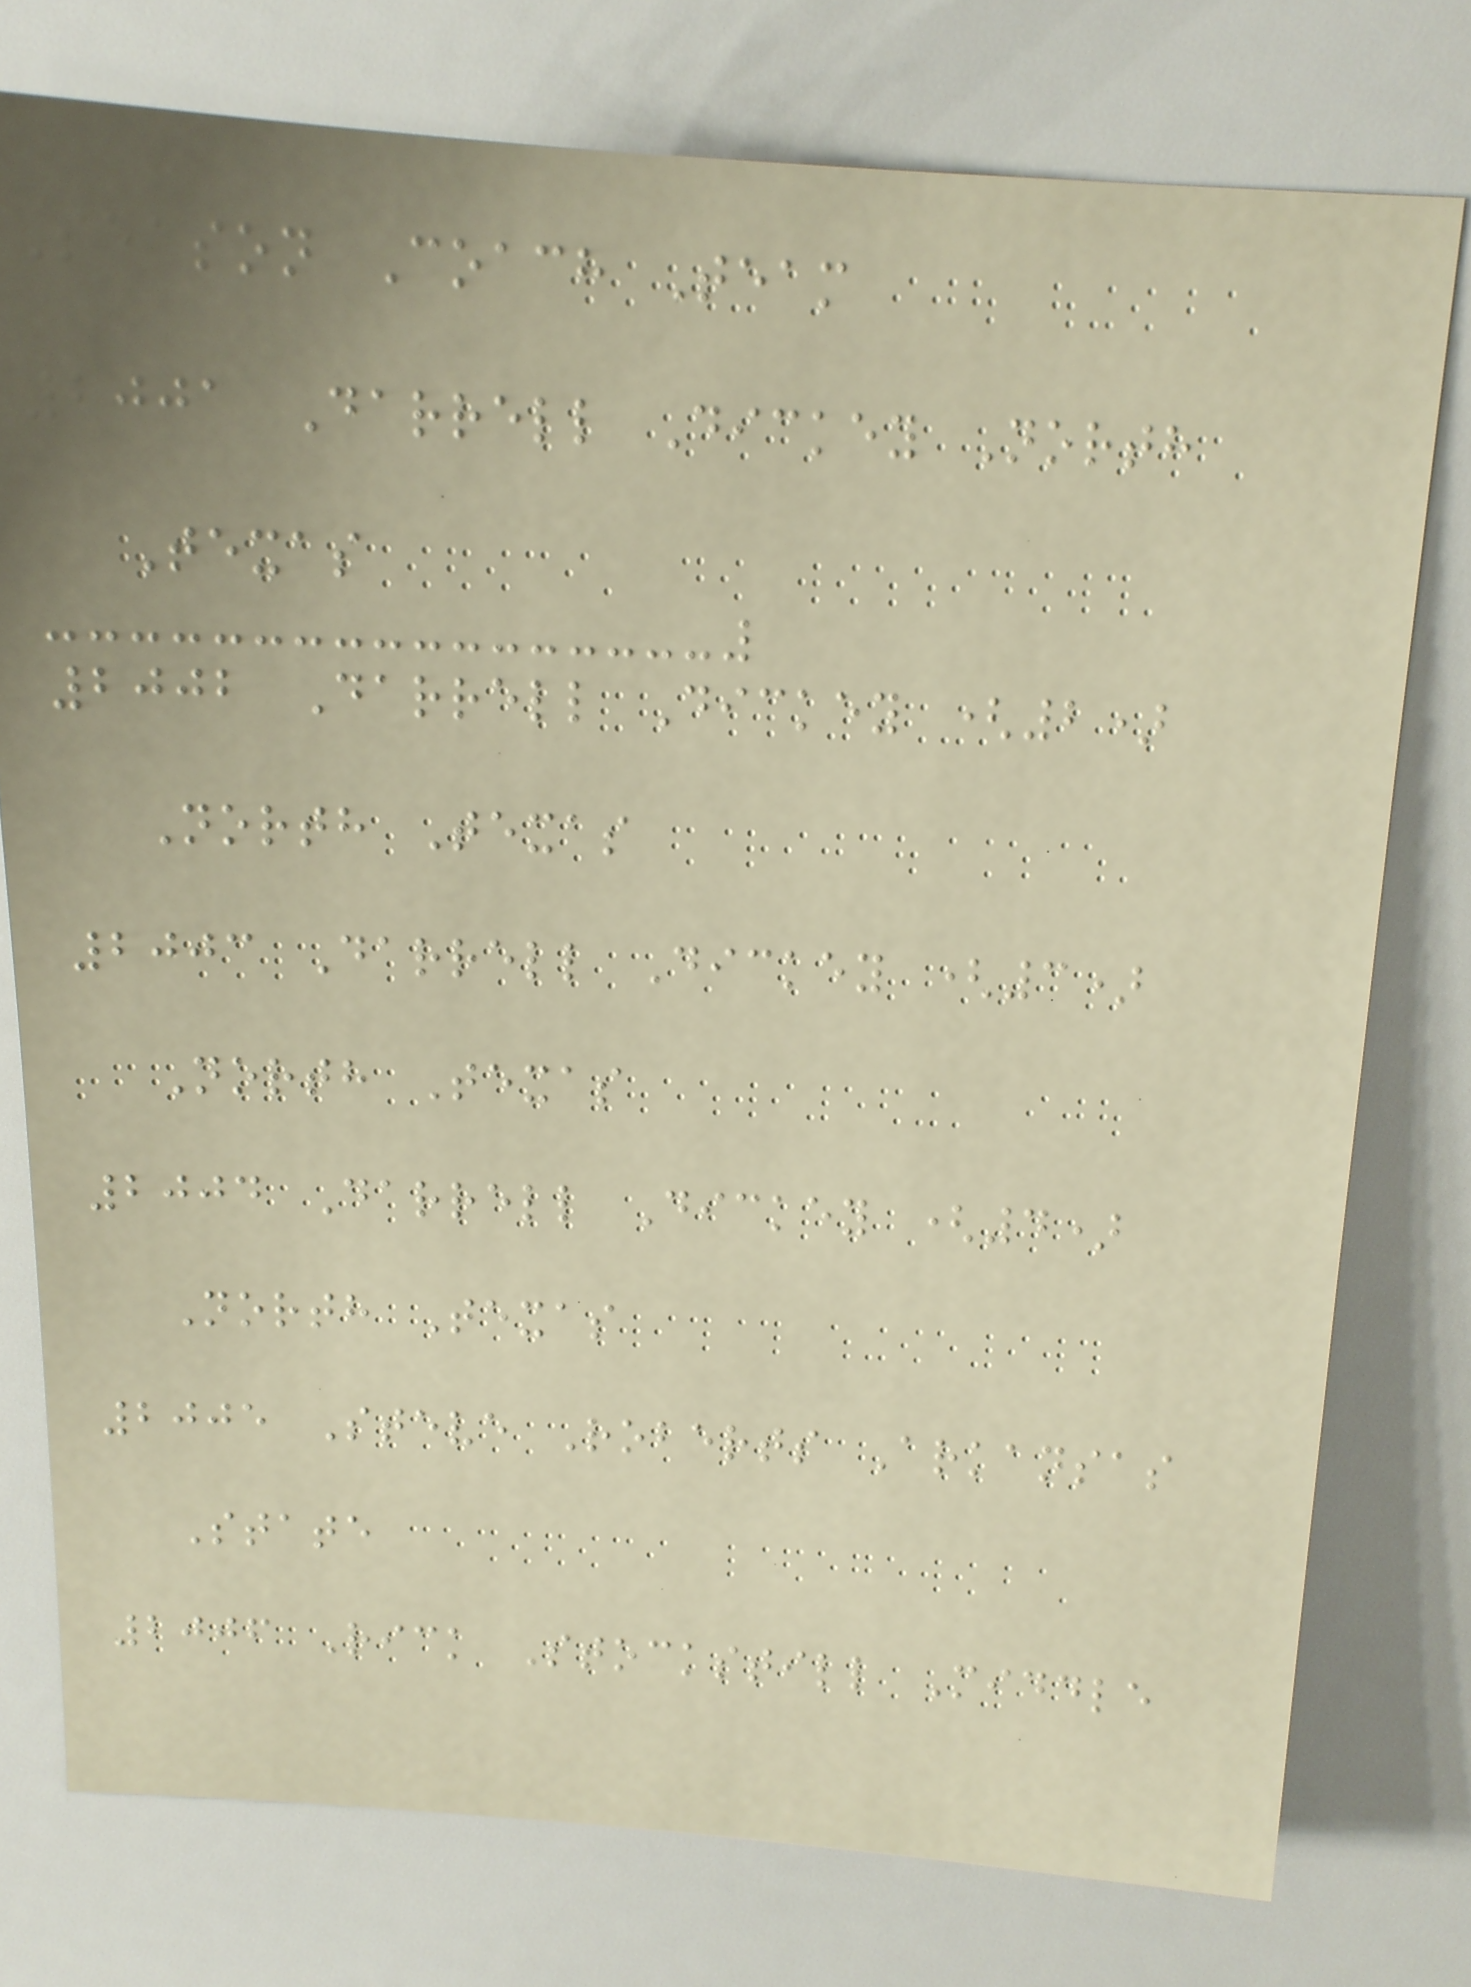Season Coach Team
2001 Darrell Dickey North
Texas
2002 Darrell Dickey (2)
North Texas
2003 Darrell Dickey (3)
North Texas
2004 Darrell Dickey (4)
North Texas
2005 Steve Roberts Arkansas
State
2006 Rick Stockstill Middle
